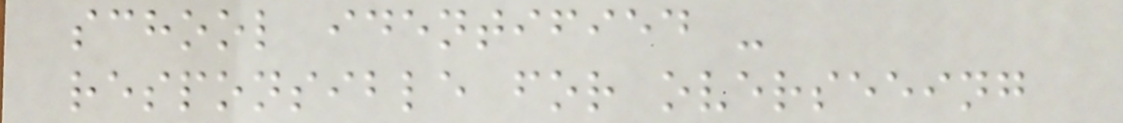school identified -
responsible for overseeing
